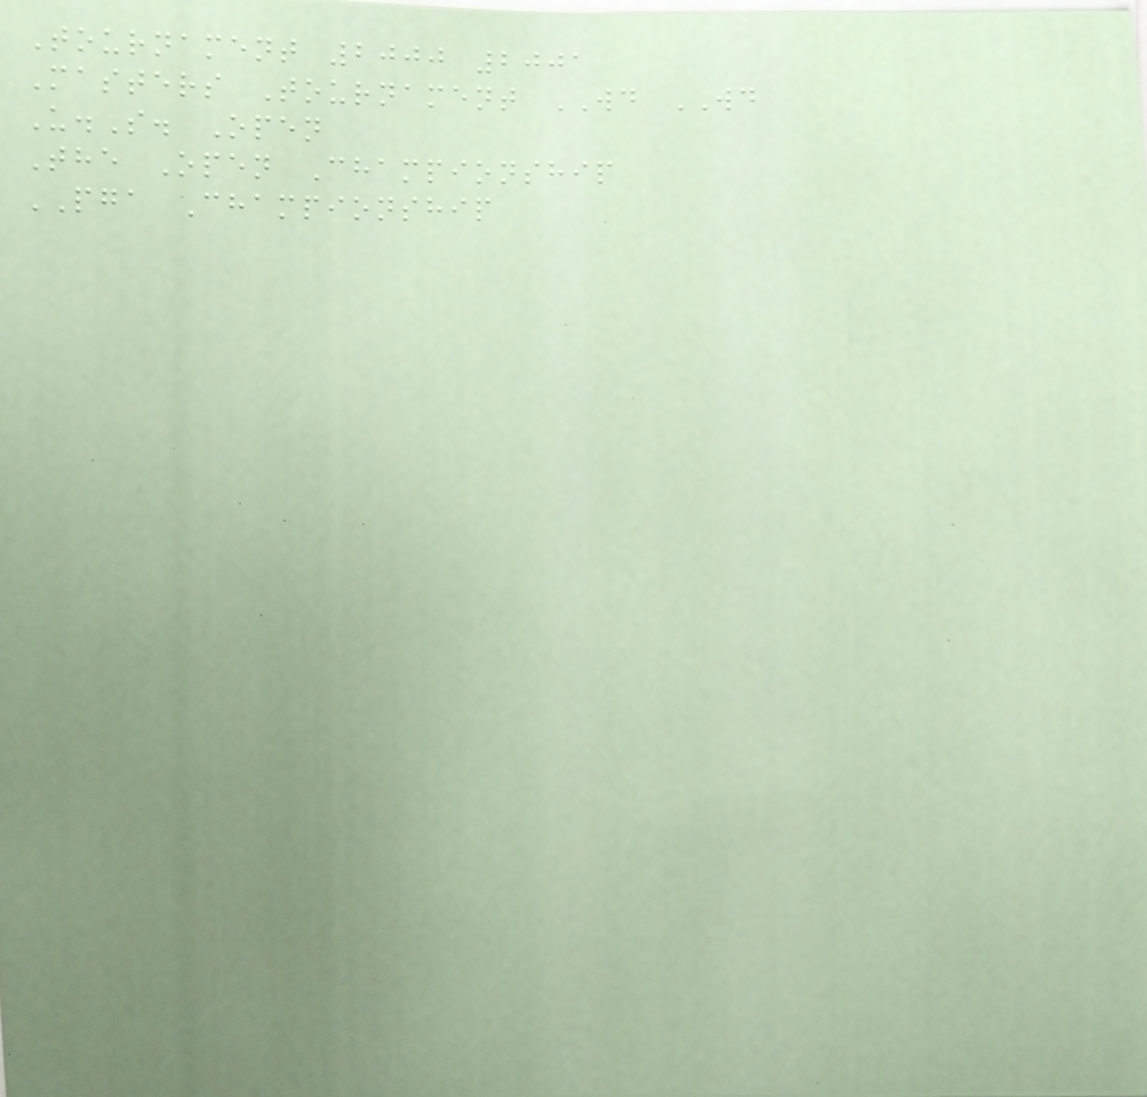Tournament 2000 2001
Masters Tournament WD WD
U.S. Open
The Open Championship
PGA Championship
